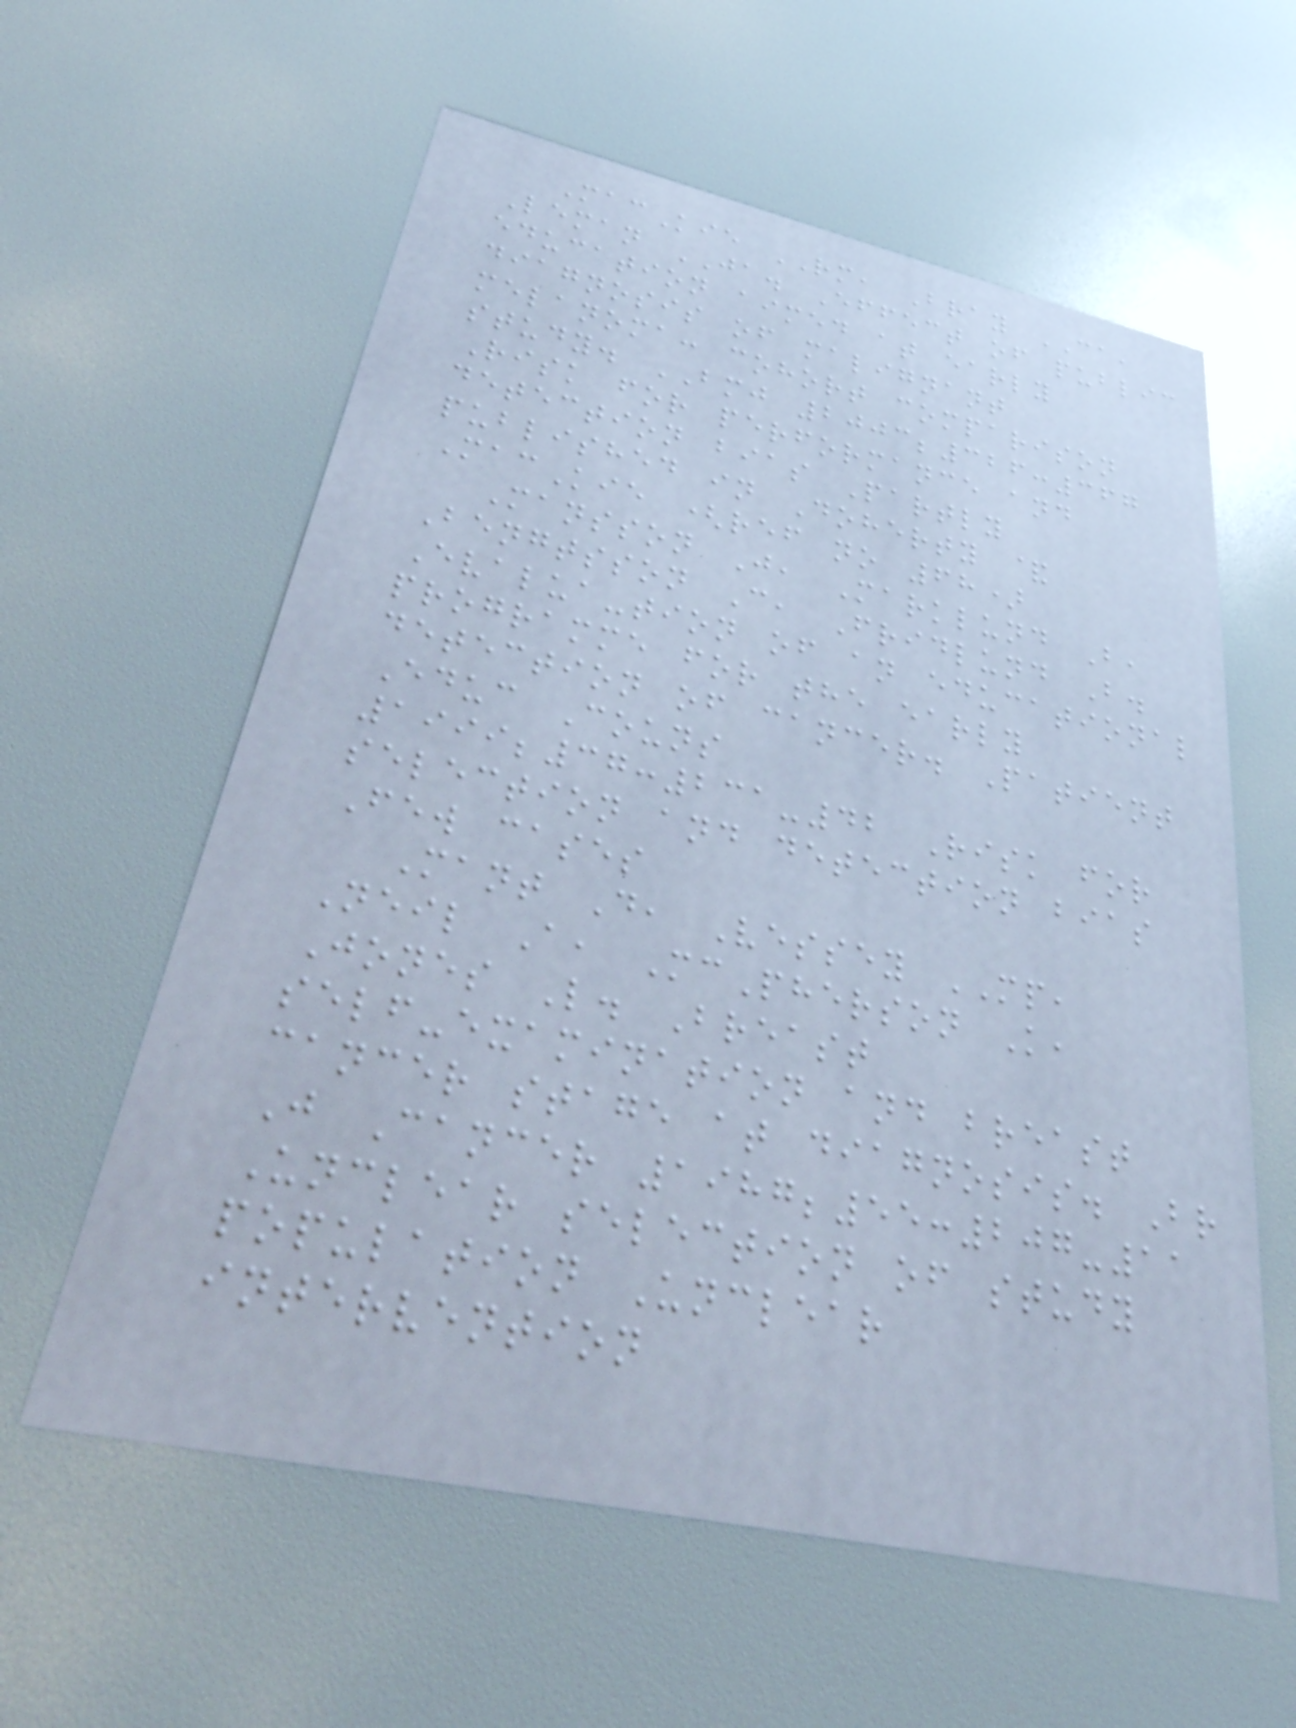MacKie RM, Bray CA,
Leman JA. Effect of public
education aimed at early
diagnosis of malignant
melanoma: cohort comparison
study. BMJ 2003;326:367
Risk for performance and
detection bias Partly
published in Doherty &
MacKie (ref no 68)
Mansson J, Marklund B,
Bengtsson C, Fridlund B.
Evalua-tion of an educational
programme for the early
detection of cancer. Patient
Educ Couns
1999;37:231-42 Risk for
selection and detection bias
Few cases
Mant D, Vessey MP,
Neil A, McPherson K,
Jones L. Breast
self-examination and breast
cancer stage at diagnosis. Br
J Cancer 1987;55:207-11
Unclear selection of study
population Unclear
intervention
